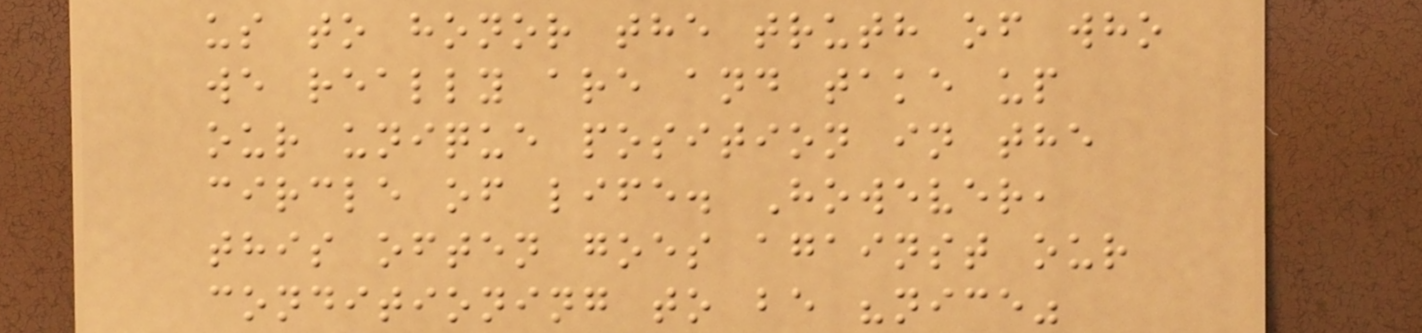us to honor the truth of who
we really are and take up
our unique position in the
circle of life. However,
this often goes against our
conditioning to be "nice"
